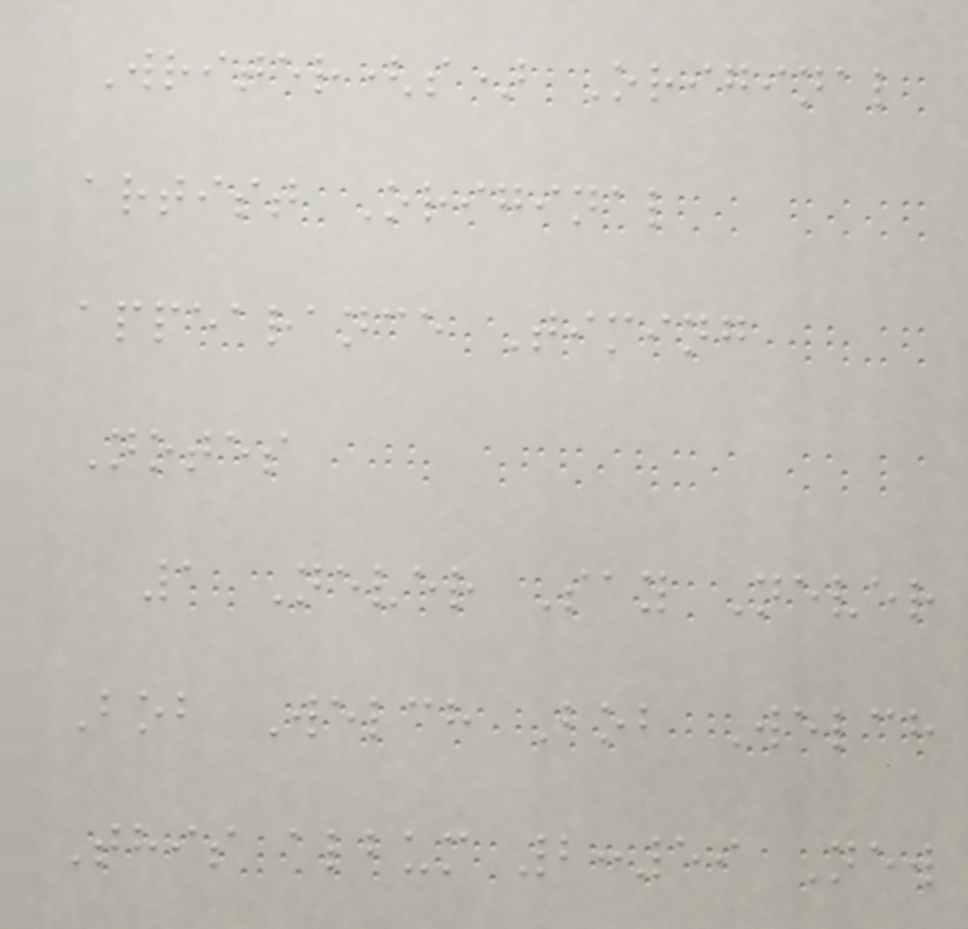Writer(s) Original
artist Original
appearance Timing
Notes
1 Never Say Never
Bob Welch Bob Welch
This album 2:59 New
